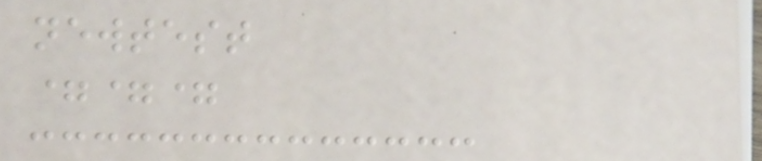newtest
===
